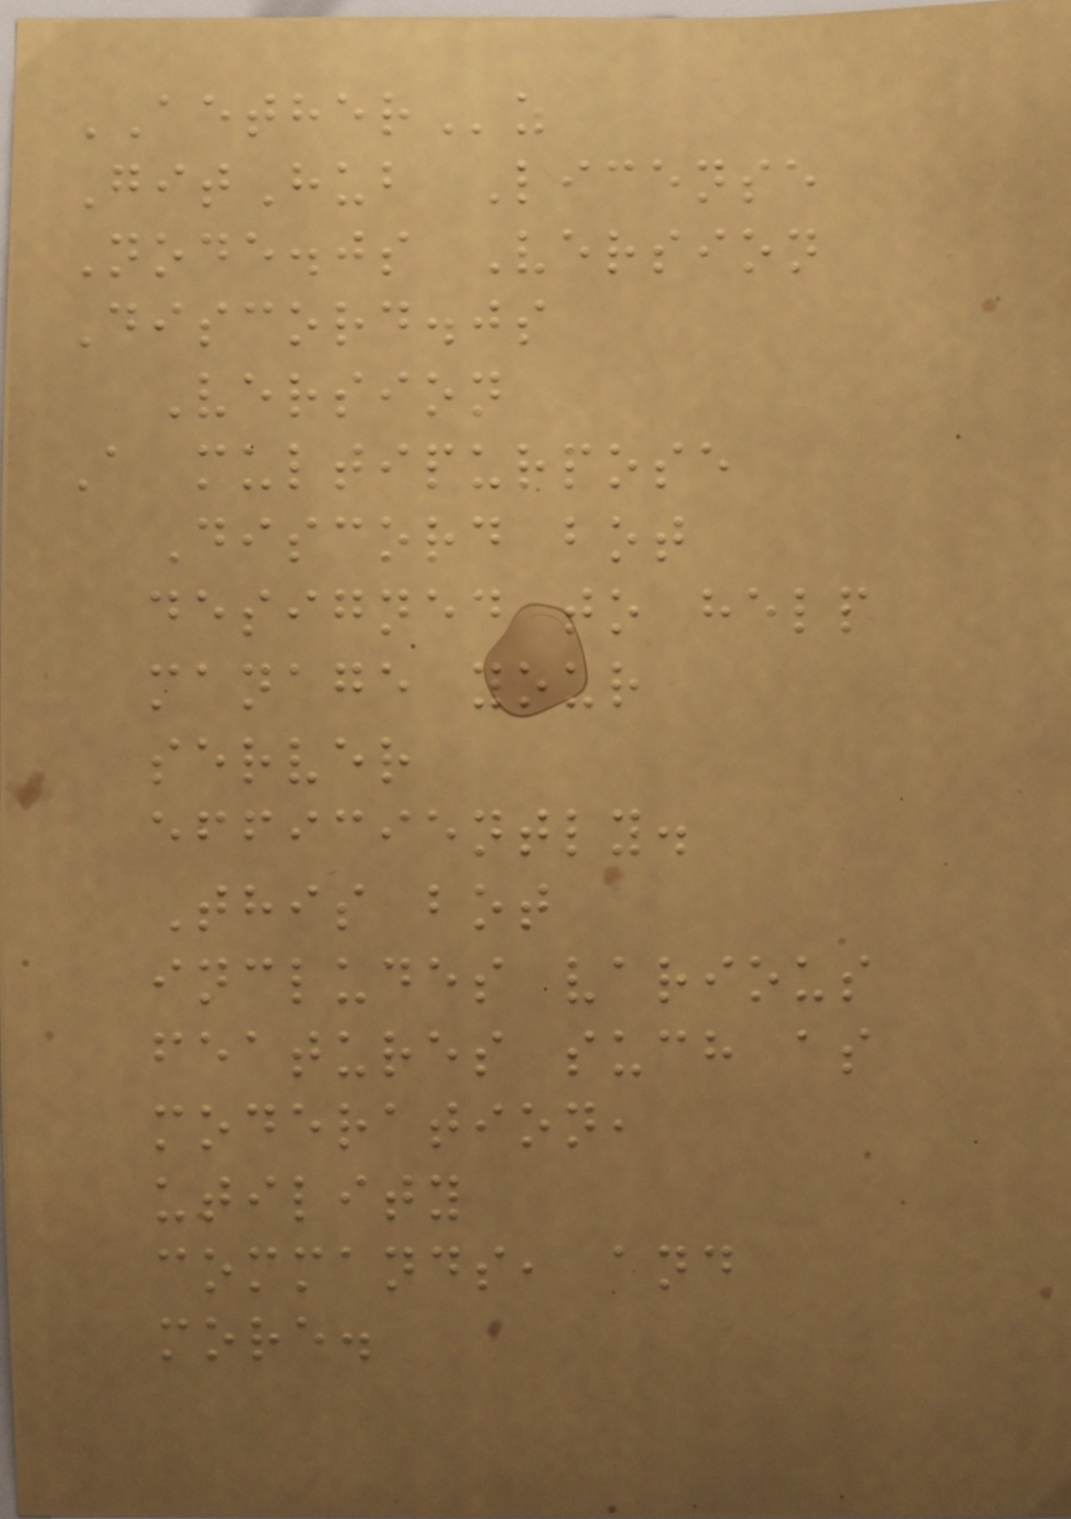AETHERz
GitHub License
Node.js Version
Discord.js
Version
A multipurpose
Discord bot
designed to help
manage your
server
efficiently.
This bot
includes various
features such as
moderation,
utility
commands, and
more.
